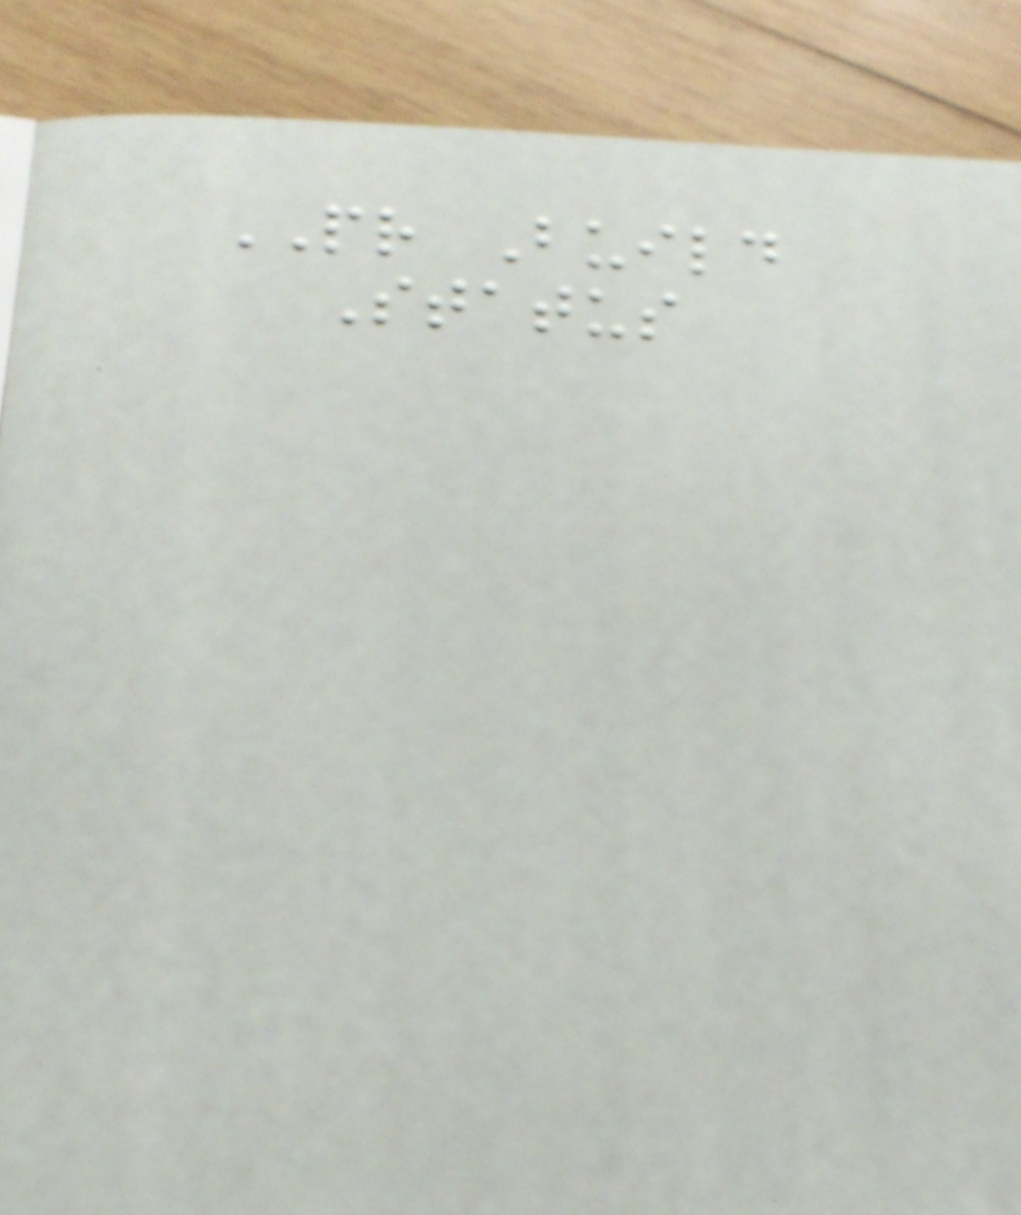PR Build
Status
